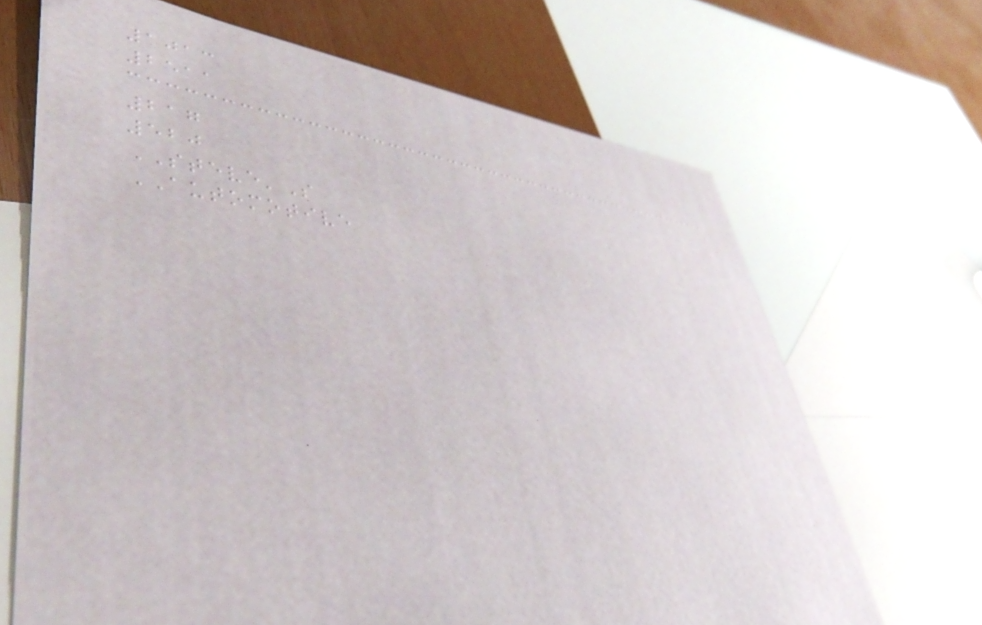1013
2511
217
520
STEVE'S
AUTOMOTIVE
